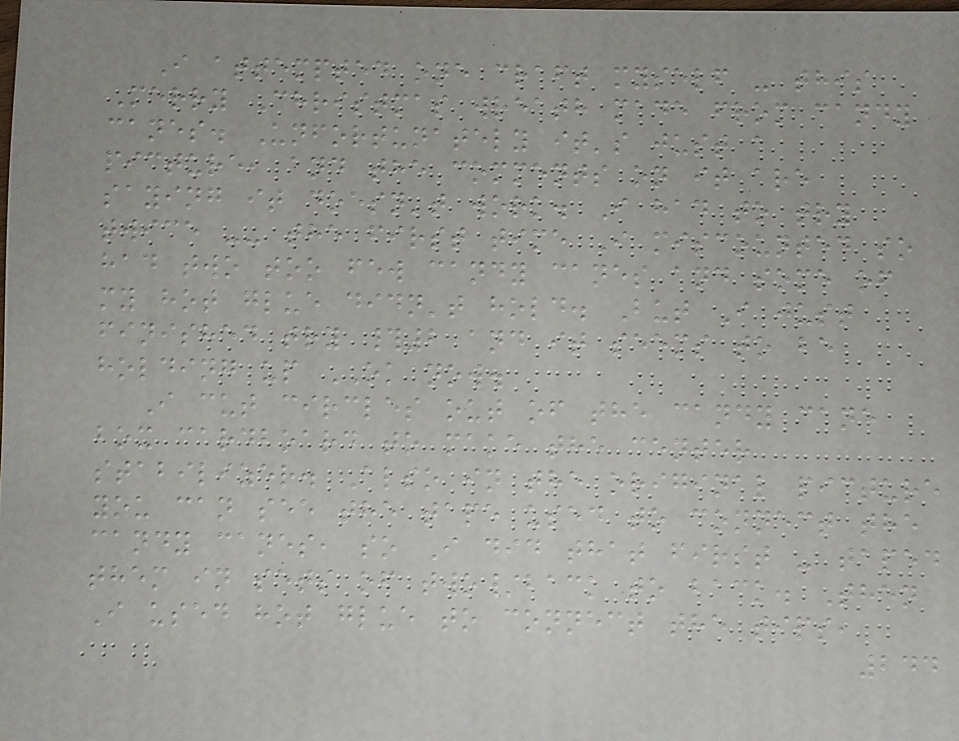I attempted one craft myself - this
Merry Christmas wreath made from candy
canes. Unfortunately it's just a
picture, and the comments on it are
saying it doesn't work. I had to try
twice -- the first time I miscounted so
had two too few candy canes and some of
my hot glue didn't hold. But I just
finished try #2 and it seems to be
holding up OK now.
I cut circles out of the candy cane
box cardboard to make the center
stabilizer. Also in the original picture
you can see the tape used to connect the
candy canes, so I did that first - taped
them in sets of two/back to back. Then
I used hot glue to connect the tips,
244
